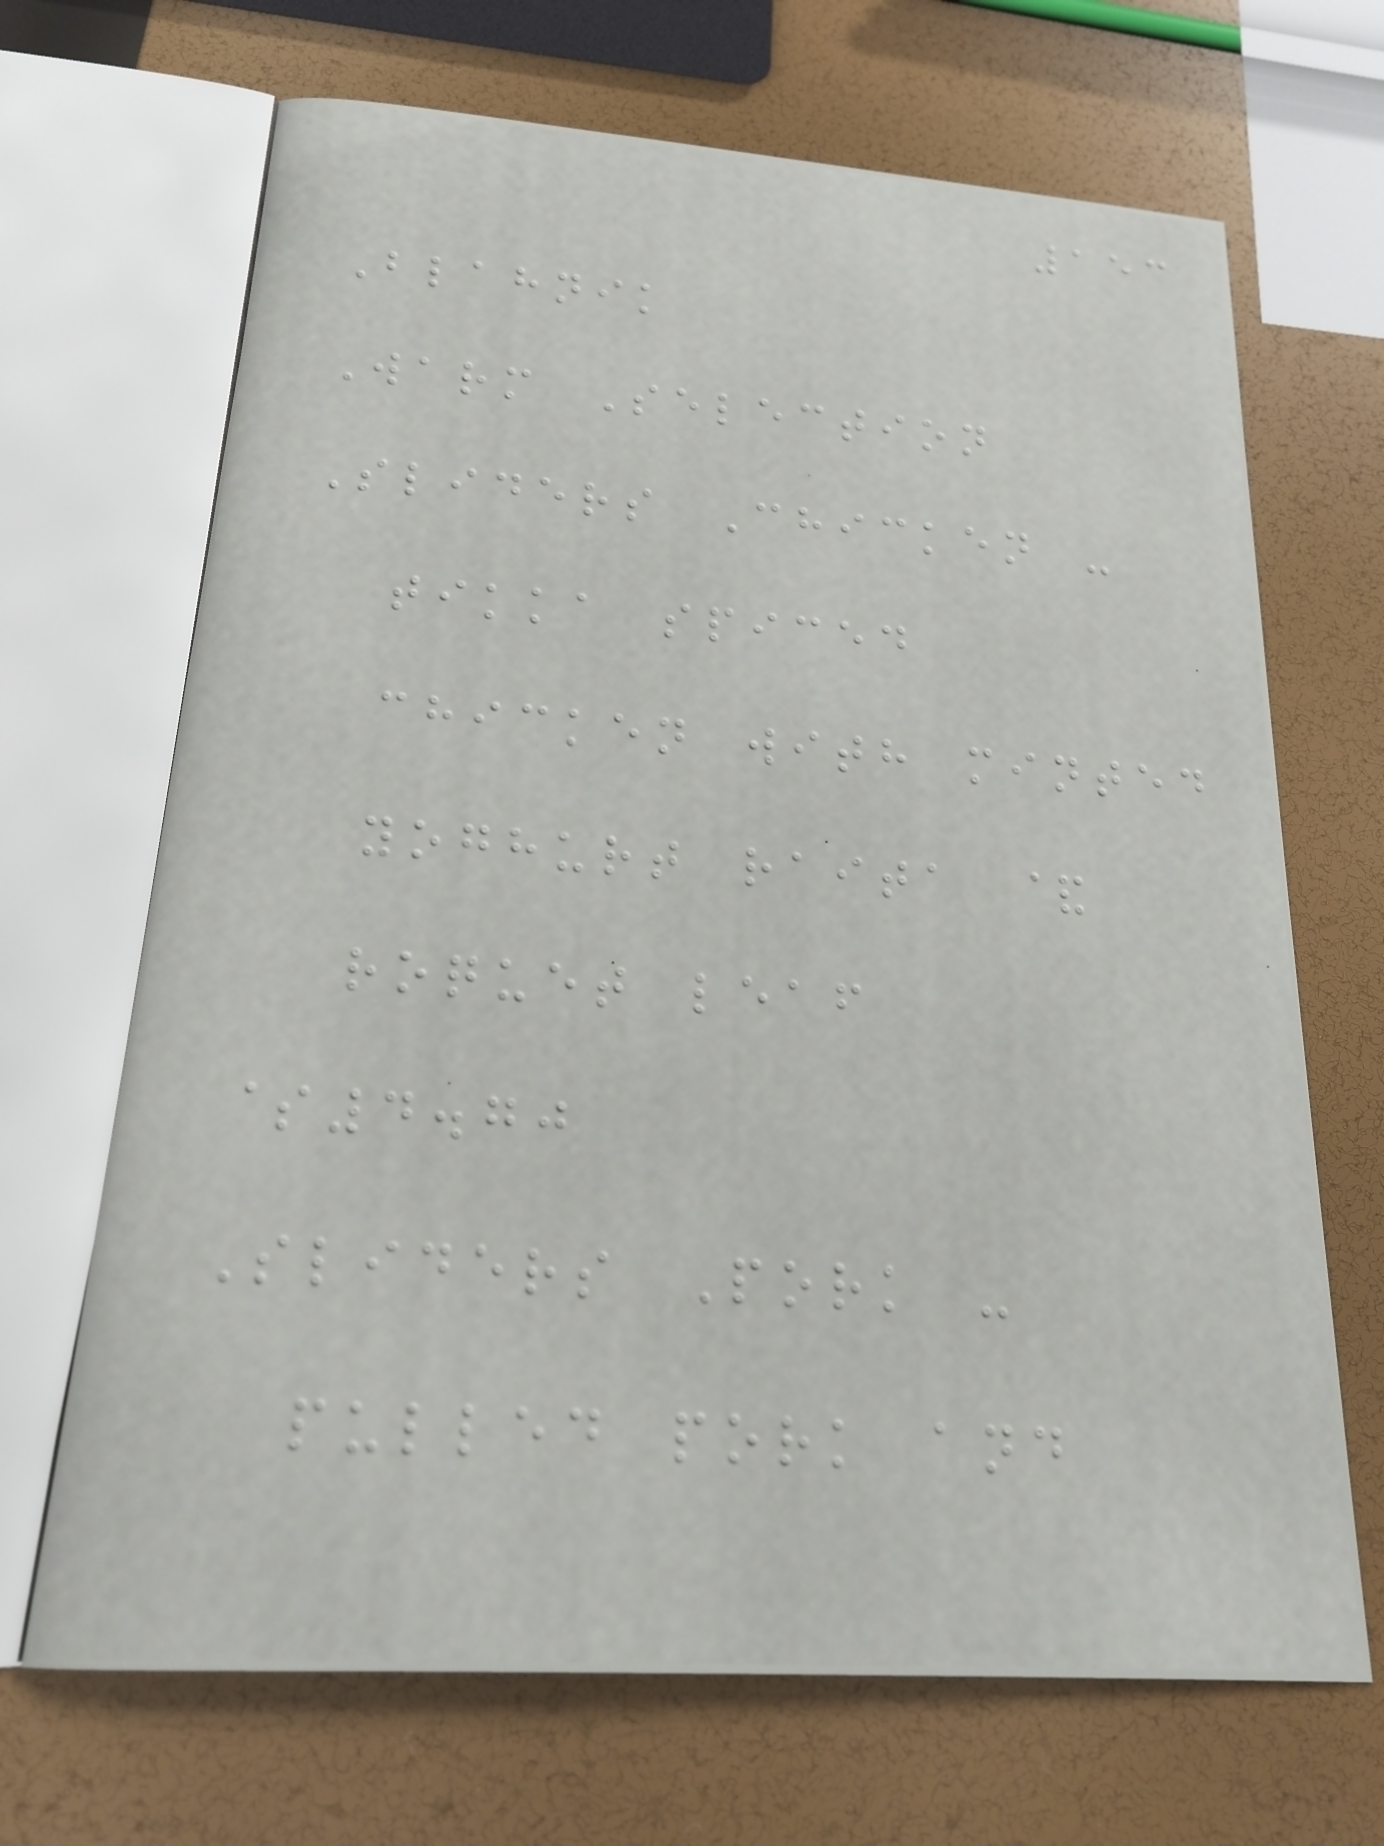153
Blahnik
Warm Selection
Sliders Chicken -
tikka spiced
chicken with minted
yoghurt raita &
roquet leaf
$4.70
Sliders Pork -
pulled pork and
